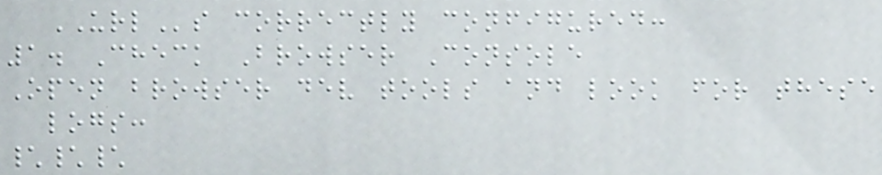URLs correctly configured:
1. Check Browser Console
Open browser dev tools and look for these
logs:
\\\
